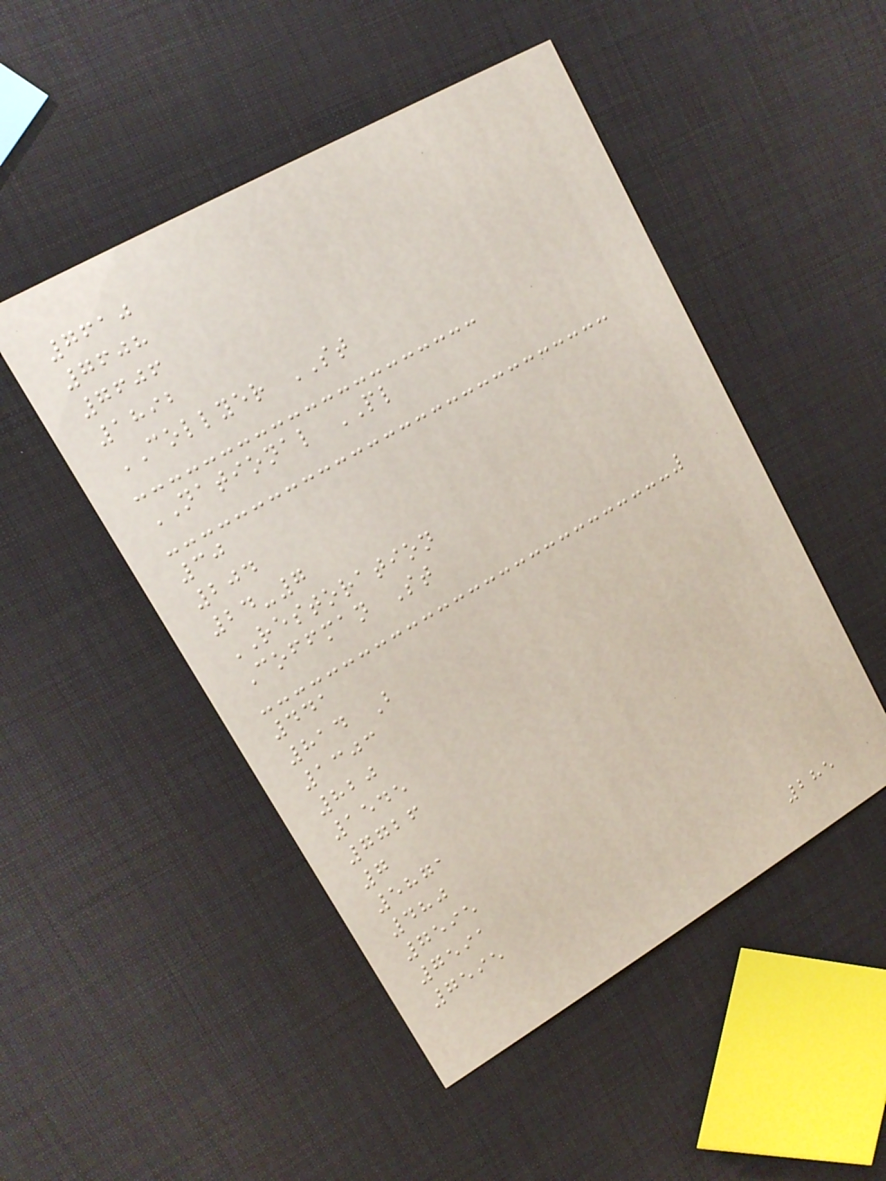7610
7608
7606
1892
COLLYER ST
NATIONAL PL
30
204
24-7
RESTORATION
Coffman St
441
814 B
1303
820
1545
7726
7
5871
480
7595
7591
7595
285
